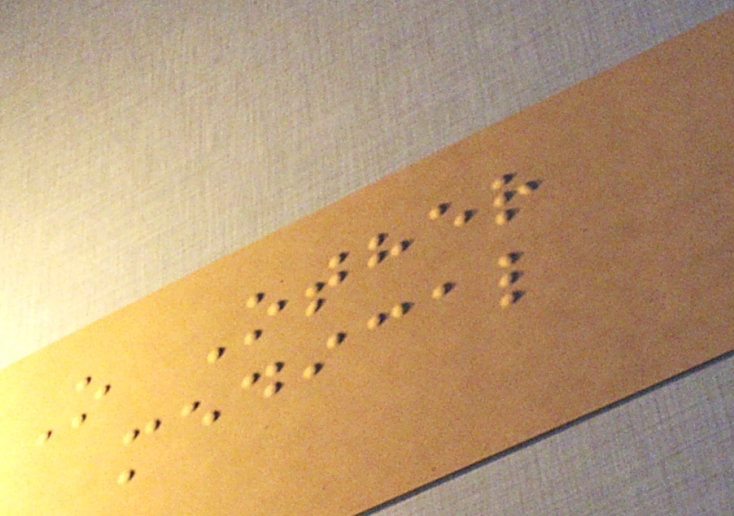O Other
medical
